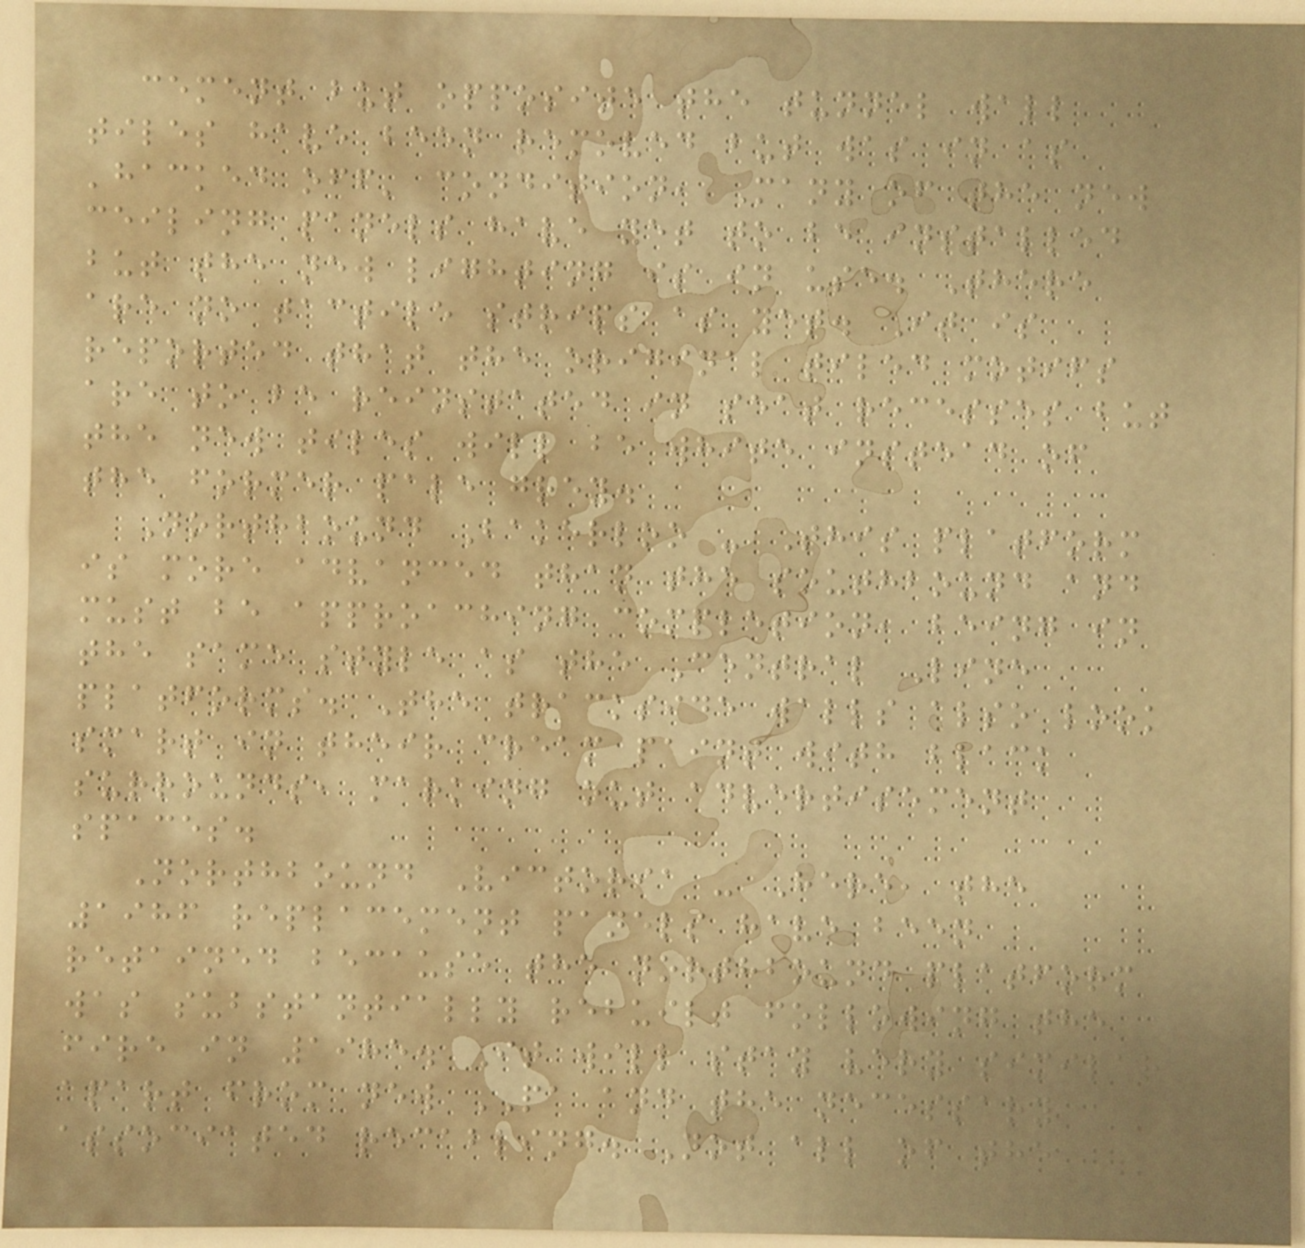cement but opposite the tunnel wall
tiles have been removed but was in as
'hacked off' condition, Many of the new
ceiling panels have yet to be installed
but the new lighting is in use. There
are no tactile strips as yet. It is
reported that the original tiled motifs
are to be reinstated in seat recesses but
the new tiles will be white instead of
the former pale grey.
Northbound Bakerloo - This platform
is more advanced than the southbound and
must be approaching completion, being in
the same style as the Central Line
platforms. The trackside walls also look
smart in their cream paint with black
surrounds, marking out advertisement
spaces.
Northbound Victoria - Here, the
1986 replacement panels have been
retained because the northbound platform
was substantially rebuilt following the
fire in 1985. It will stay very similar
apart from new PA and the necessary
associated recabling. Not all of the
